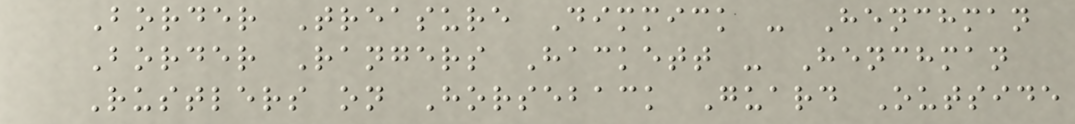Border Treasure Dimmick - Henchman
Border Rangers Hackett - Henchman
Rustlers on Horseback Guard Outside
